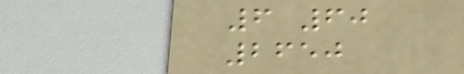6 60
2650
